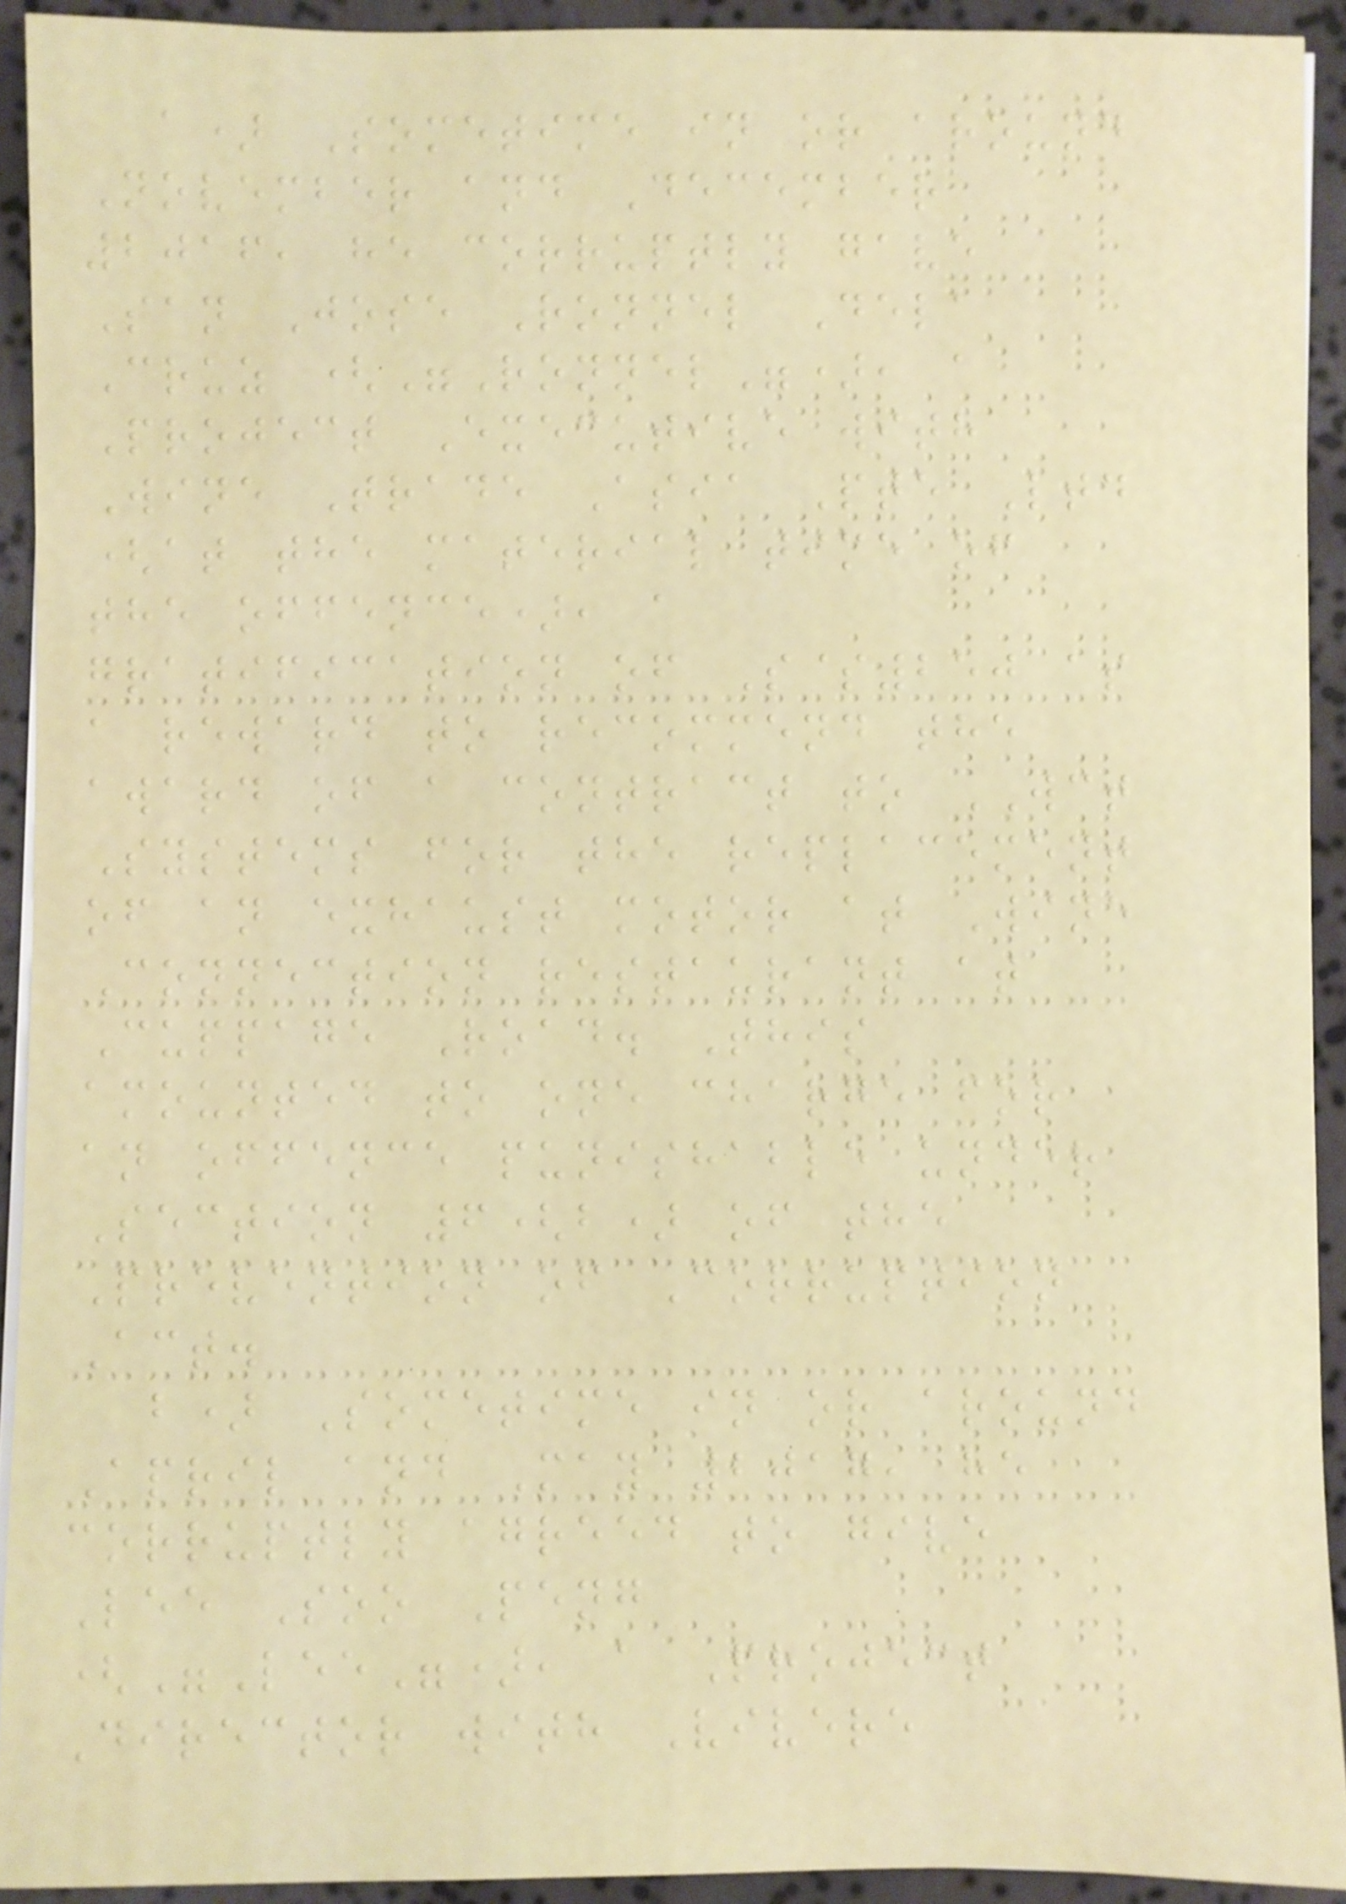a) Sometime in or around
November and December
2016, he corruptly gave
San Jose Ronnel Dela
Cruz ("Ronnel"), a
Project Executive with
Wine Trade Asia Pte Ltd
(at the material time of
the offence), a
gratification of S$250 as
a reward to recommend the
award of a contract to WCT
Systems for the replacement
of an exhaust motor at Wine
Connection restaurant at
Cuppage Road. This
amounted to one charge for
an offence punishable under
Section 6(b) of the
Prevention of Corruption
Act.
b) Sometime in or around
April and May 2017, he
corruptly agreed to give
Lee Soo Peng
("Lee"), a Project
Director with Vivere
